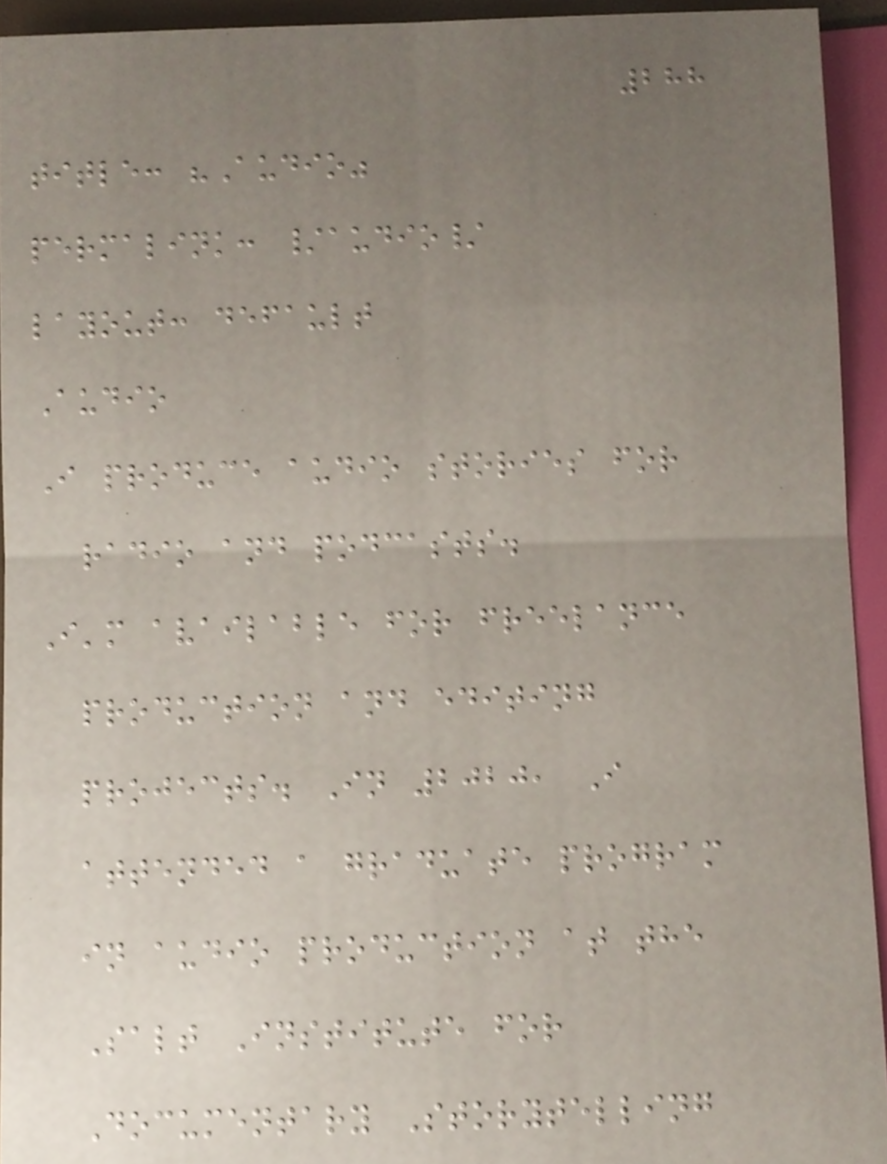288
title: "Audio"
permalink: /audio/
layout: default
Audio
I produce audio stories for
radio and podcasts.
I'm available for freelance
production and editing
projects. In 2020, I
attended a graduate program
in audio production at the
Salt Institute for
Documentary Storytelling
